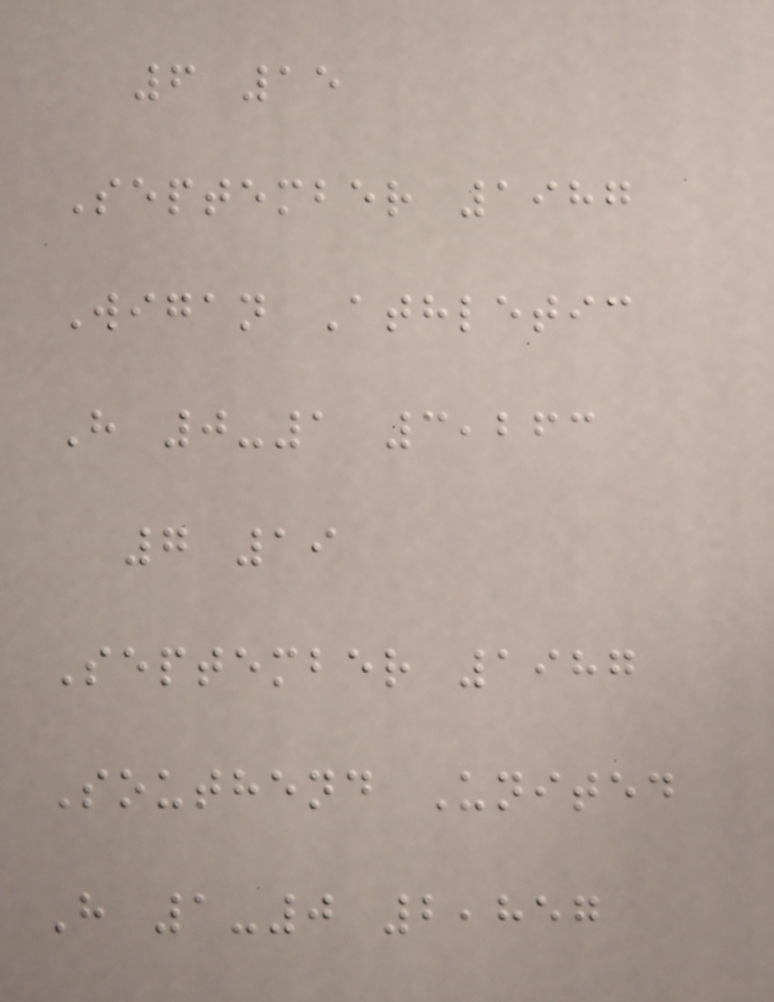6 15
September 1987
Wigan Athletic
H 0-1 3,263
7 19
September 1987
Southend United
H 1-0 2,857
